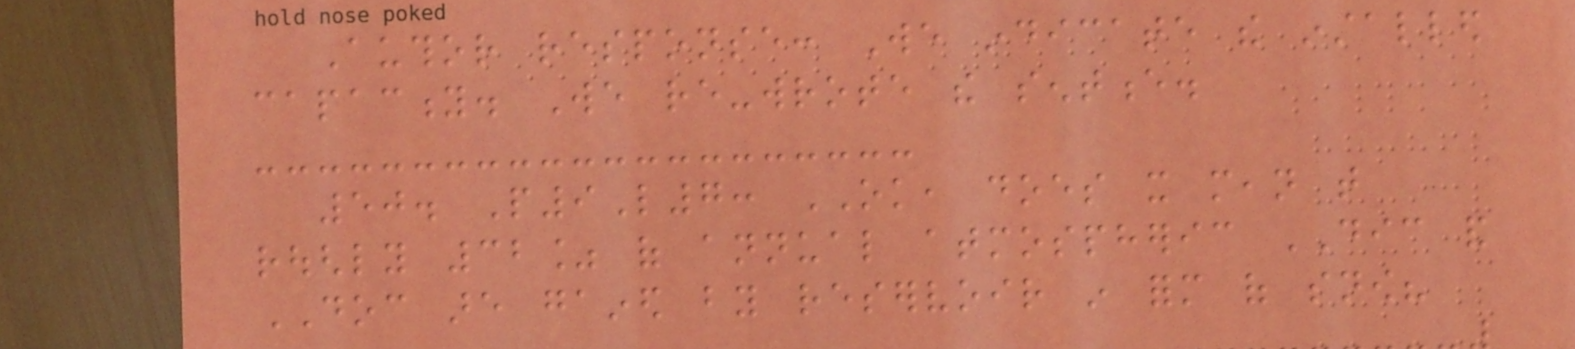Author response: We indicate the installed
capacity. We re-wrote the sentence.
50. P9L7: OK, does it mean that
roughly 32% of annual atmospheric DIC and
DOC are gained by reservoir in form of snow?
